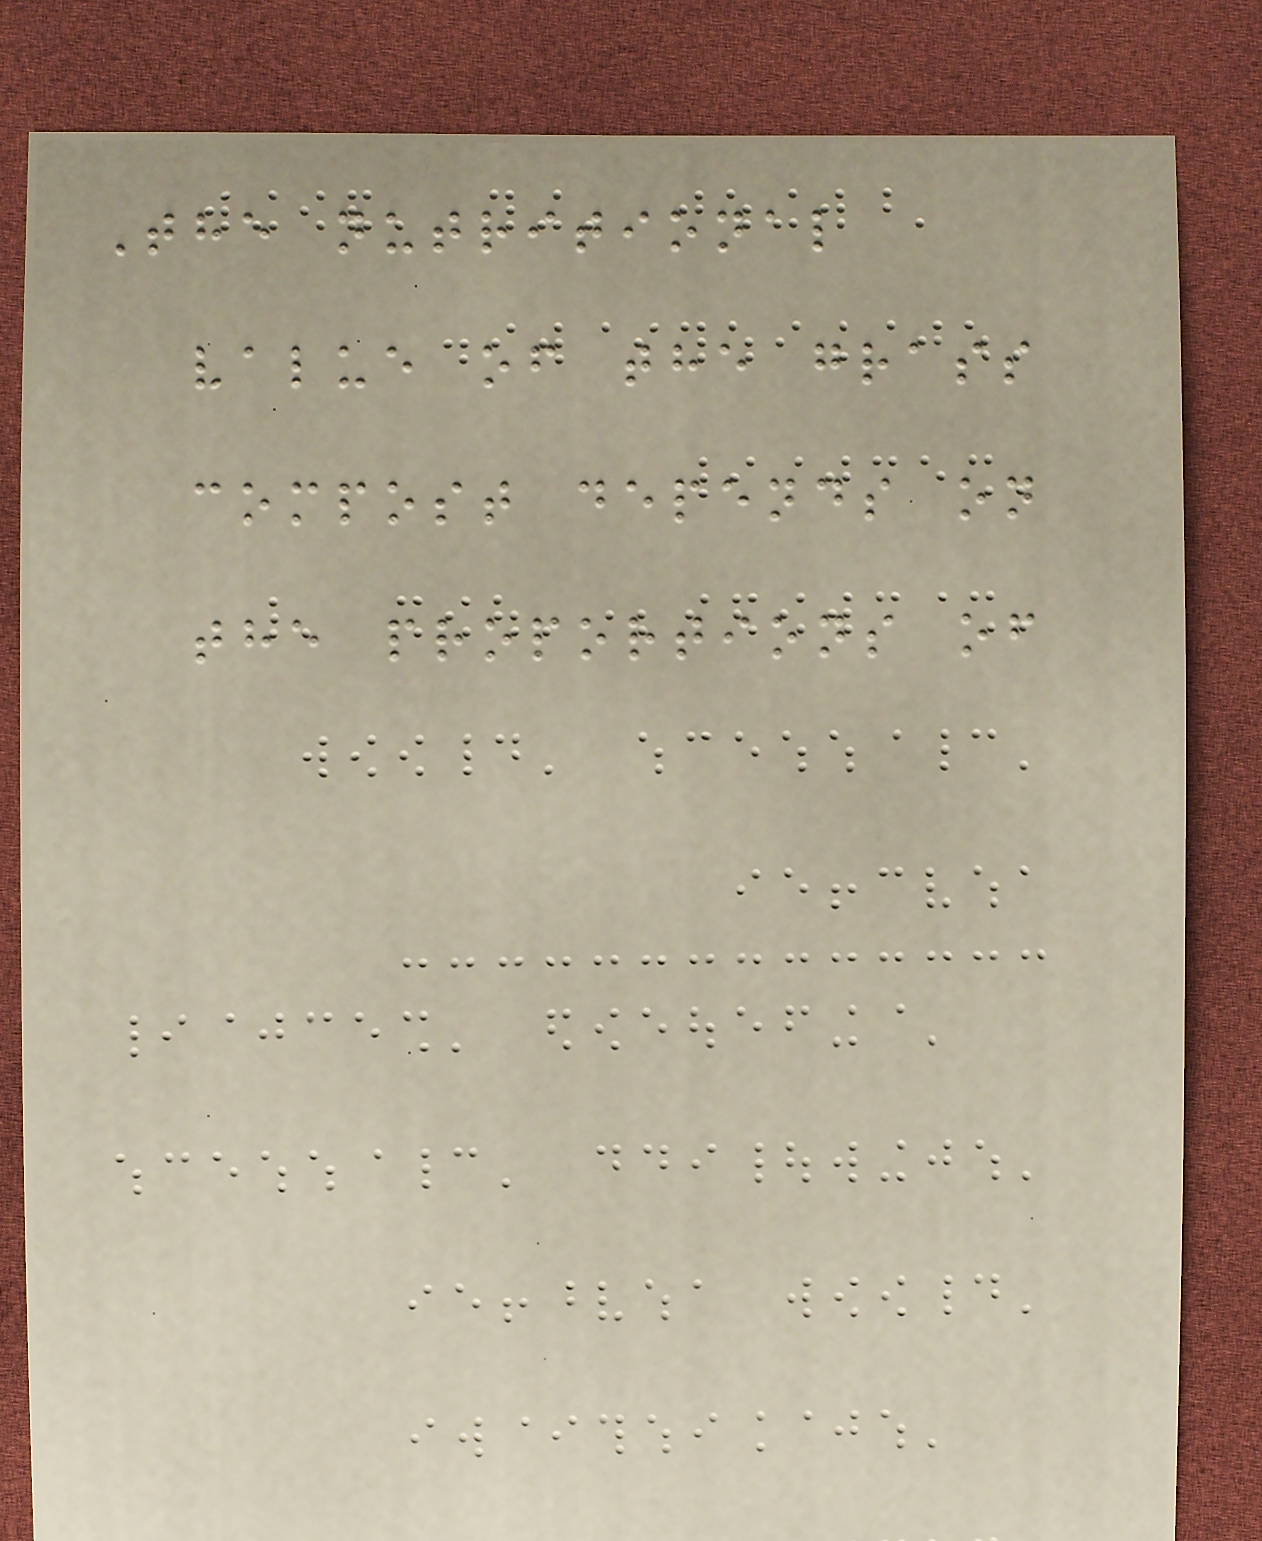The nutritional
value of the grass
compost depends on
the proportions of
